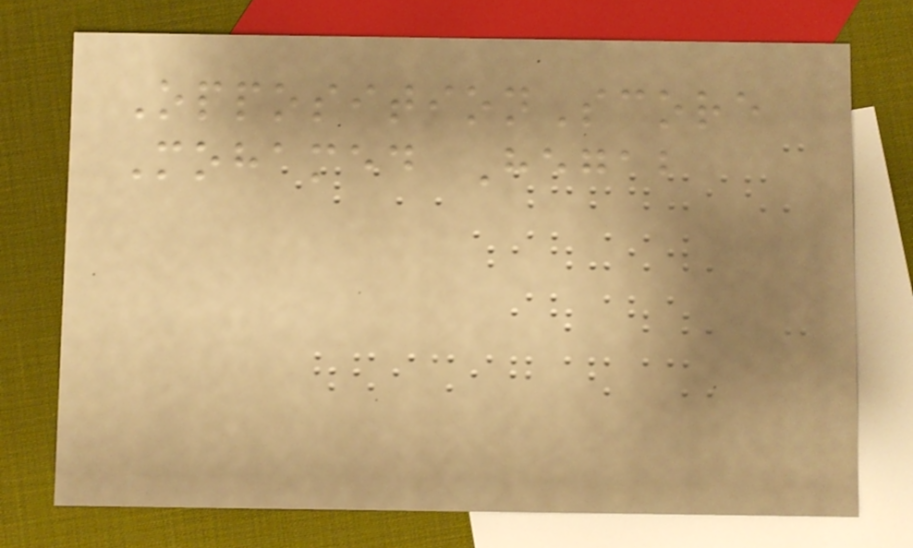OppositionScore
Mohamed Hegab
